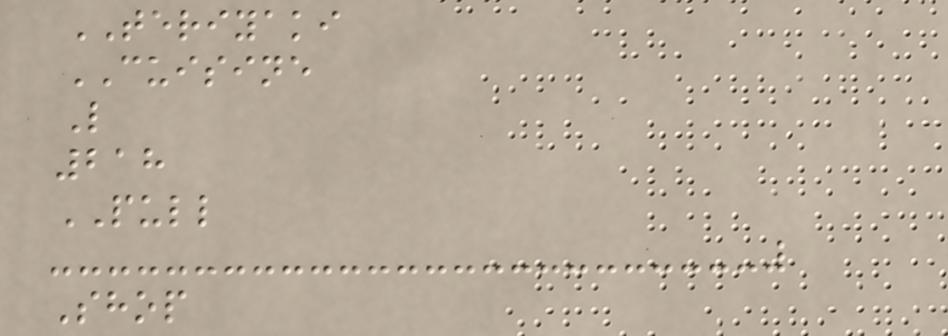TERIYAKI
CUISINE
L
218
PULL
Shop
